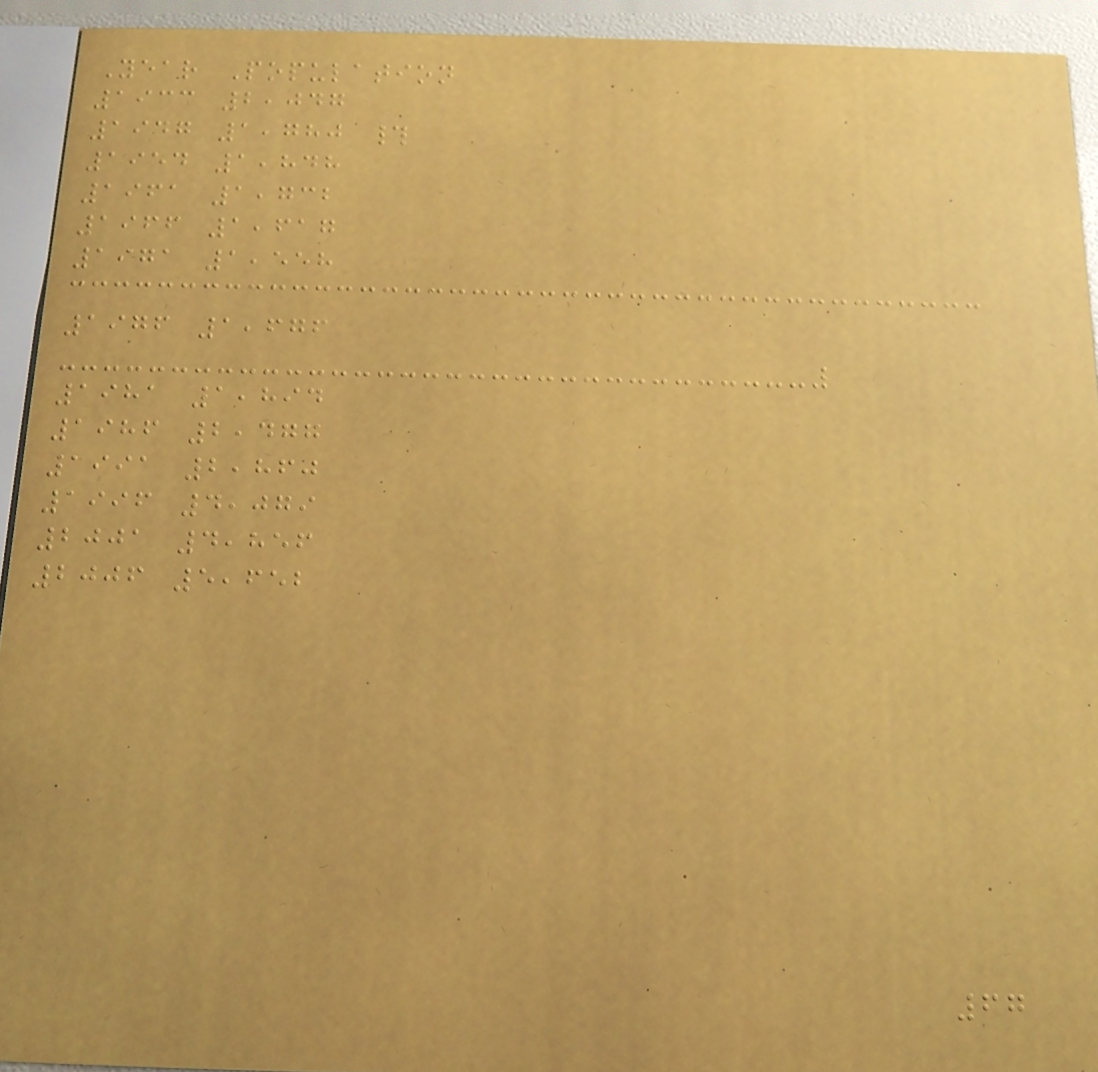Year Population
1933 2,047
1947 1,780 #
1954 1,848
1961 1,732
1966 1,617
1971 1,558
1976 1,676
1981 1,894
1986 2,477
1991 2,860
1996 4,079
2001 4,856
2006 5,652
67
